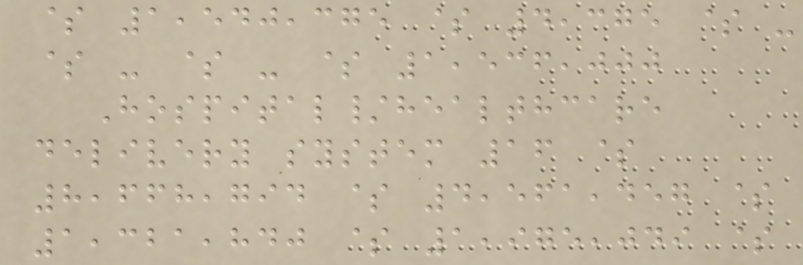$ 1,540,375 $ 4,375 $ -
$ - $ - $ 1,536,000
Hospital/healthcare
delivery system 16 $
8,668,794 $ 4,561,457 $
1,321,840 $ 1,975,049 $
